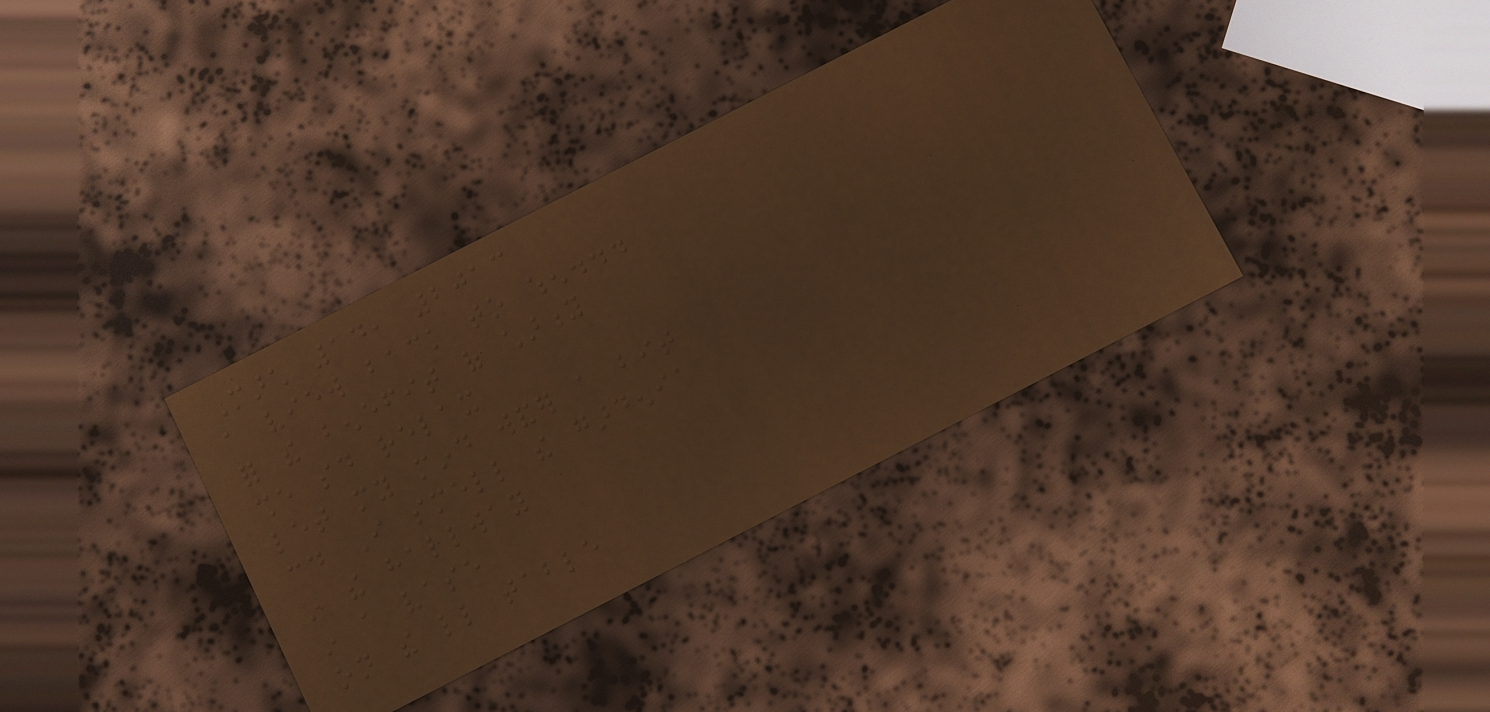March 14, 2013
a view back to when...
for the benefit of charity
she said relax
let my mind wander a bit
could I smell the gardenia
in the hallway
in a vase
on the little table
